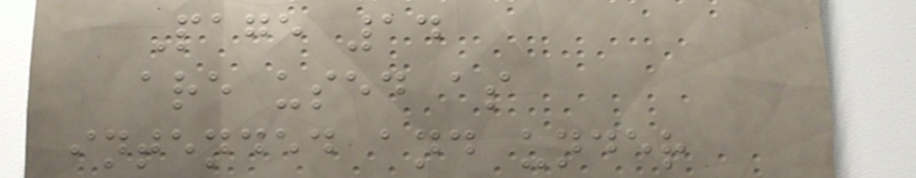Page 14
are used as
intended and under
